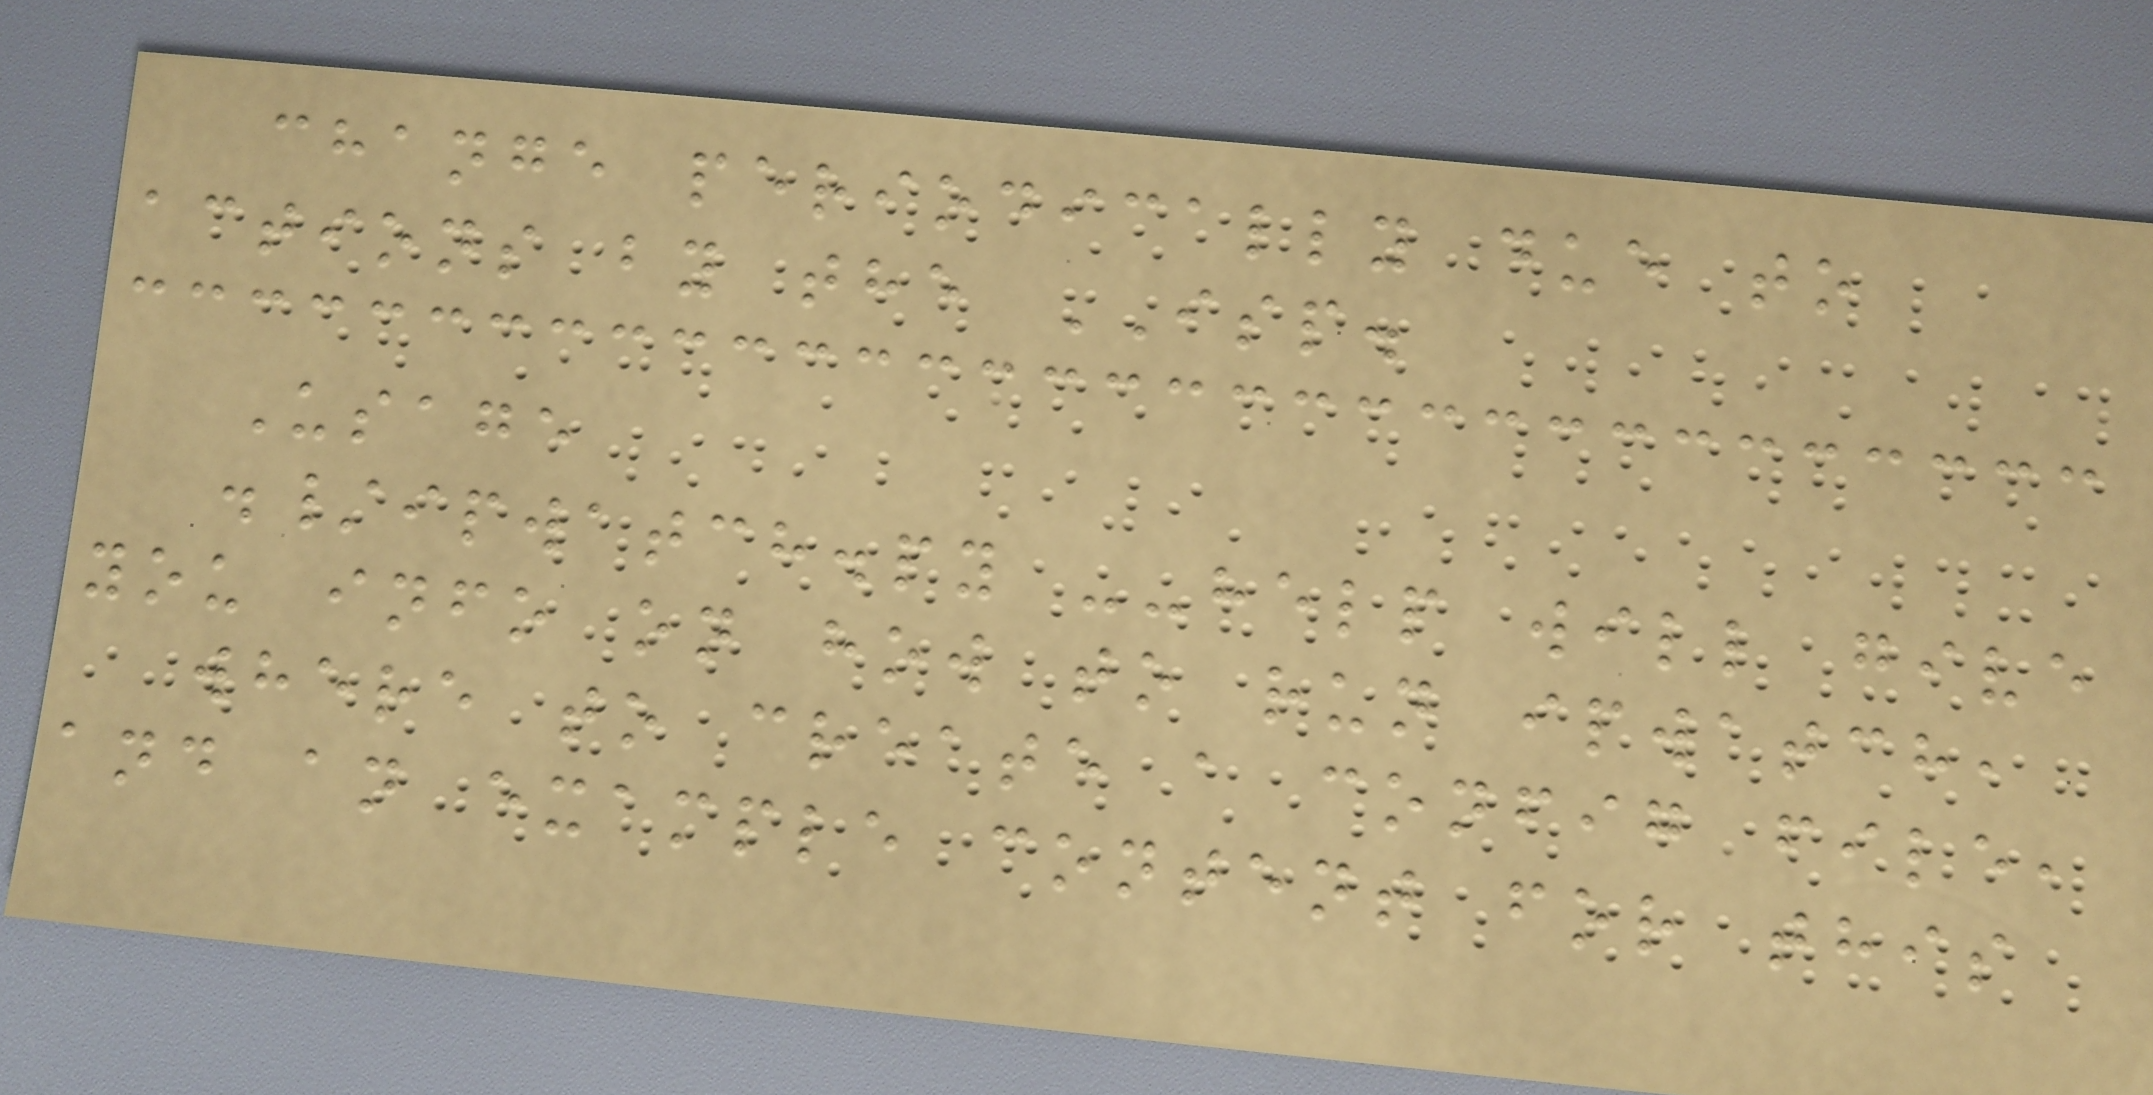change periodically due to
actions by the ISP.
Usage
./ipwatch.py --help will give
you info on how to run ipwatch,
where to create a config file,
and an example content for this
